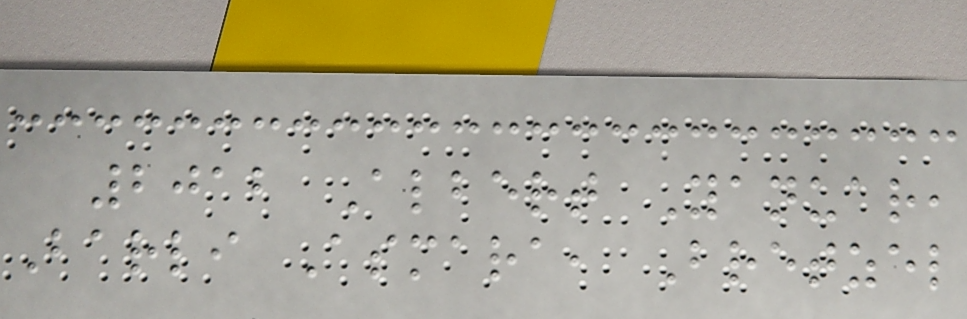2012 Albert Yanuar,
Barli Asmara, Bretzel
